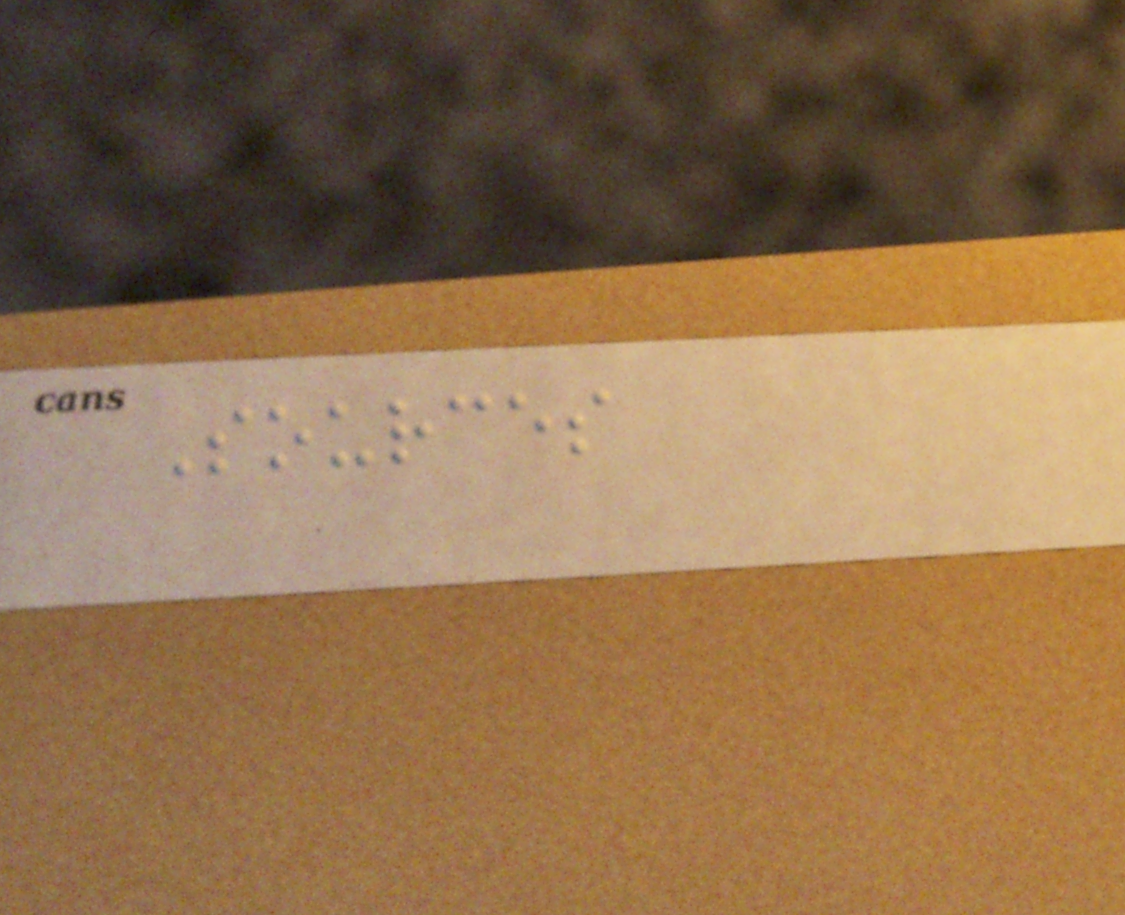Sources
